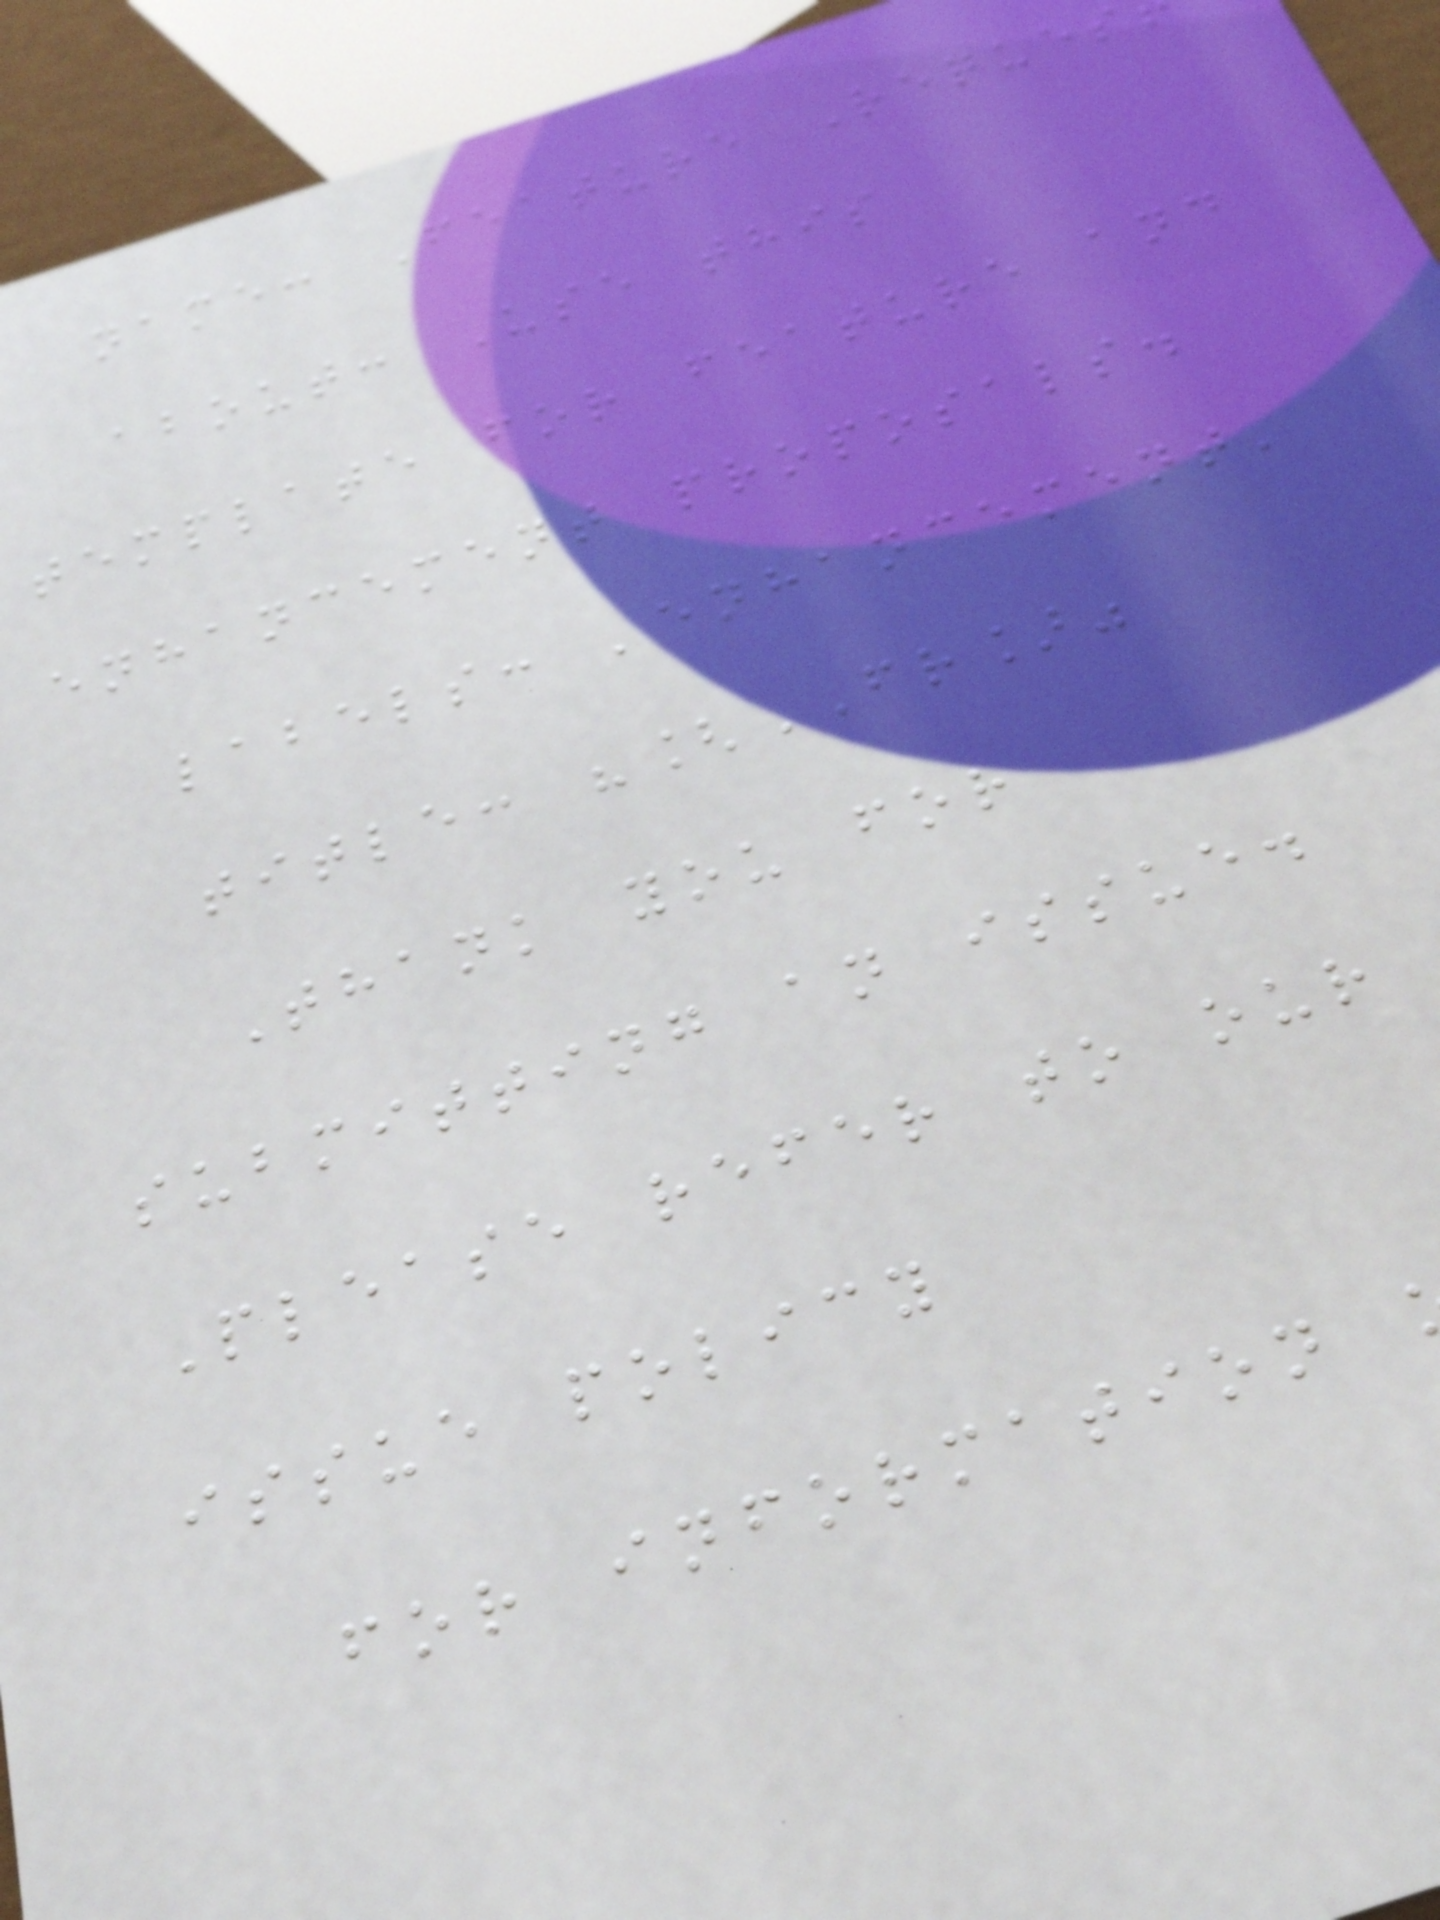name: Feature Reques
about: Use this
template for feature and
enhancement proposals.
labels: 'enhancement'
title: "[FR]"
Thank you for
submitting an issue.
Please refer to our
issue policy
for information
